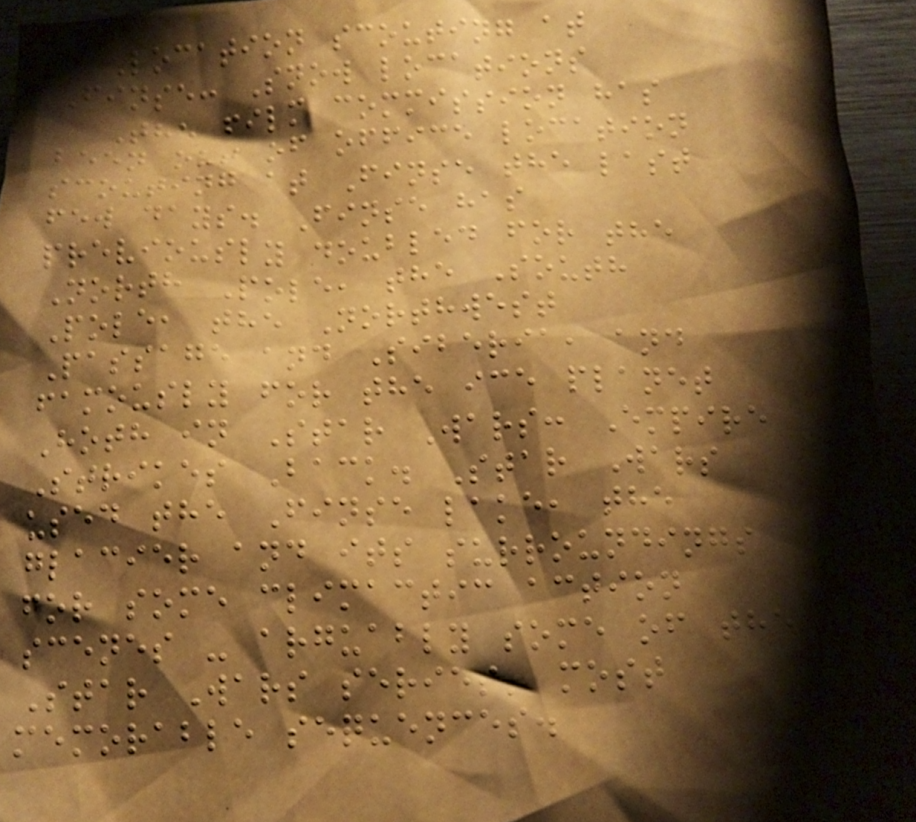Location scouting at
Finse: Snow locations
The film commission has
been out of office location
scouting at Finse the last
few days. Finse has
previously doubled for the
North Pole, the South
Pole, the Northwest
Passage and Siberia, and
famously for the ice planet
Hoth in Star Wars: Empire
Strikes Back. Star Wars
used the Finse lake, the
glacier and its surroundings
for some climactic action
scenes - arguably some of the
Star Wars series' most
memorable sequences.
